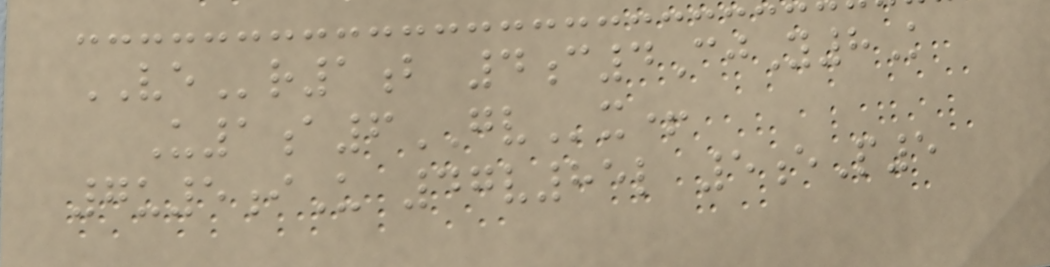VEr1b 4c4CjY8K
U1a6GVx+
7u5iU 47v85l 5eP5
